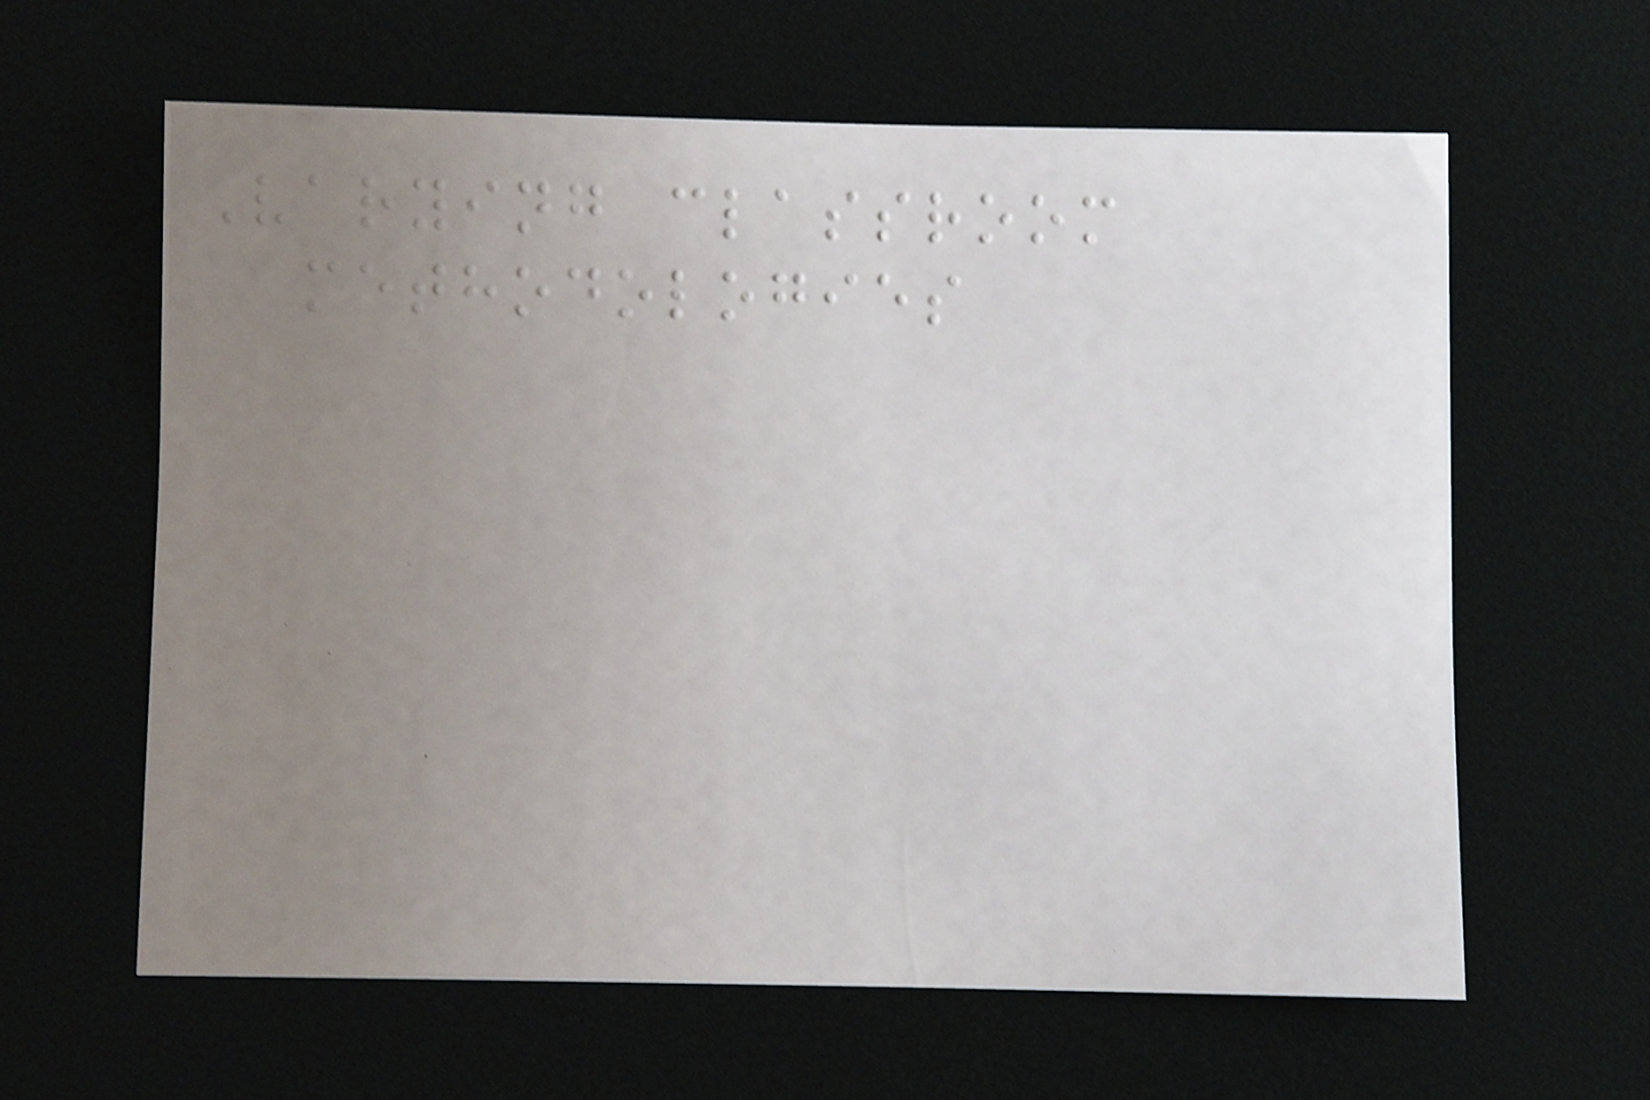Varying classroom
methodologies
